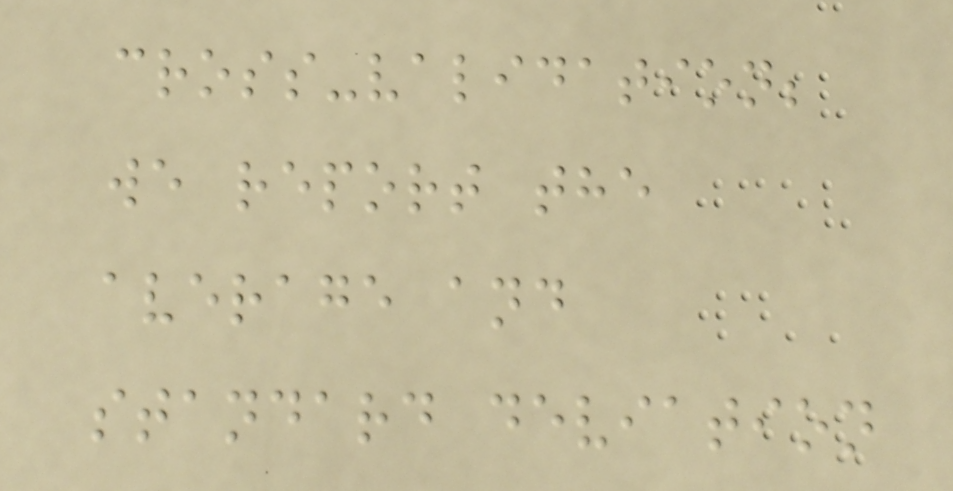cross-validation;
we report the
average and
standard deviation
